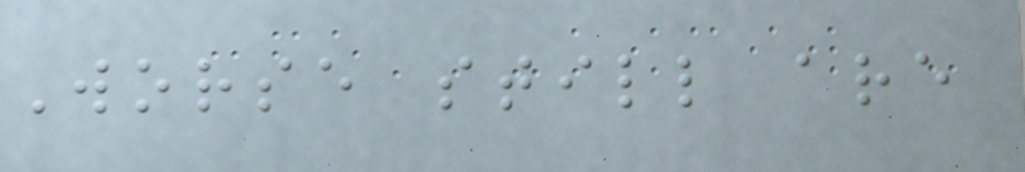Worse still are
